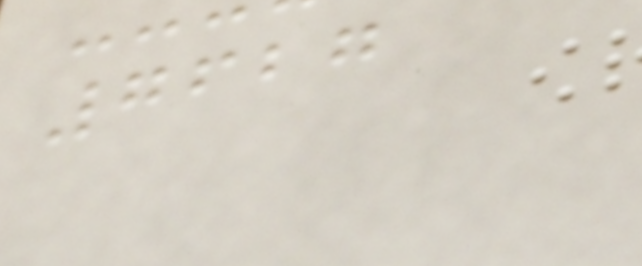7627
